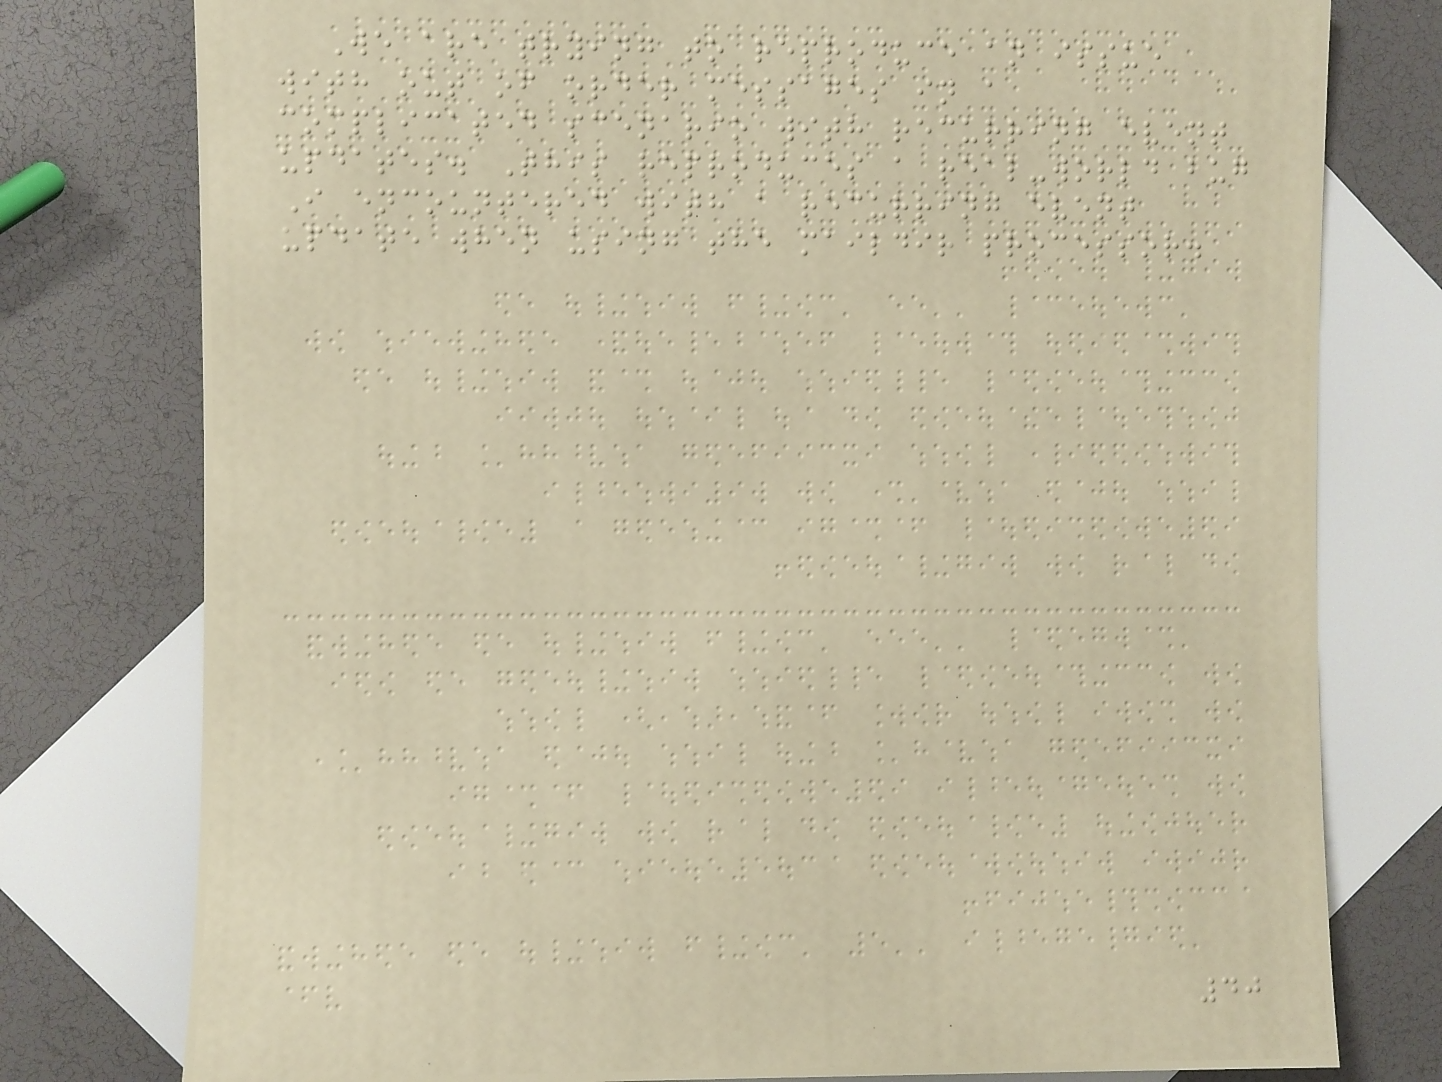We are trying to reproduce an issue
with out of order messages in a
complicated scenario with recurring event
updates. This reproduces a real-world bug
I encountered with a recurring event
update when using the maildir processor.
40
